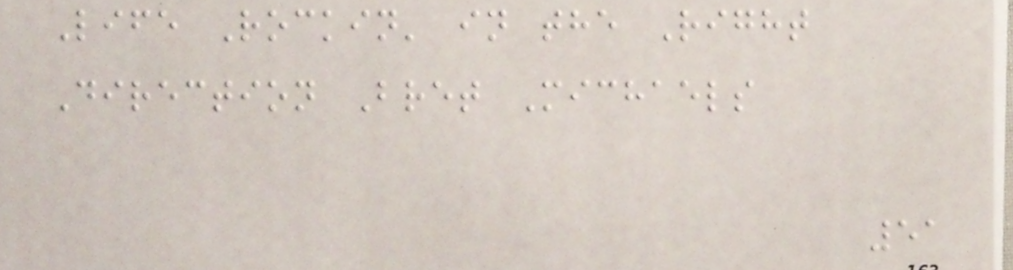Life Rockin' in the Right
Direction Bret Michaels
51
